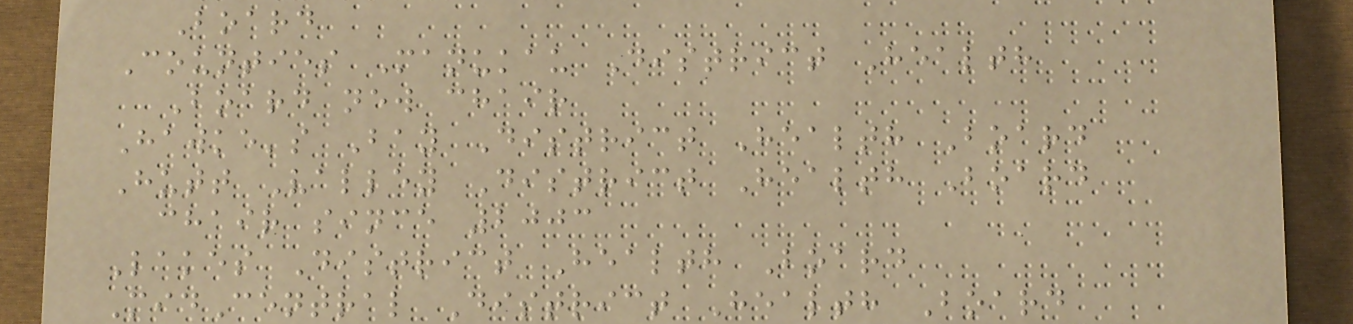Board
Counties Manukau District Health
Board new chair
Hawke's Bay District Health Board
Hutt Valley District Health Board
chair since 2003
Lakes District Health Board
MidCentral District Health Board
